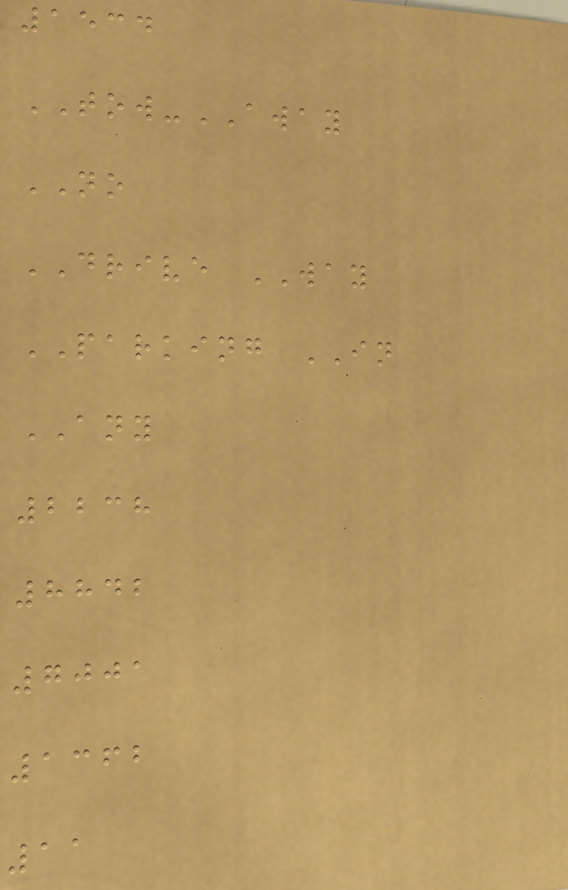1534
TOW-AWAY
NO
DRIVE WAY
PARKING IN
ANY
2238
8842
7001
1362
11
